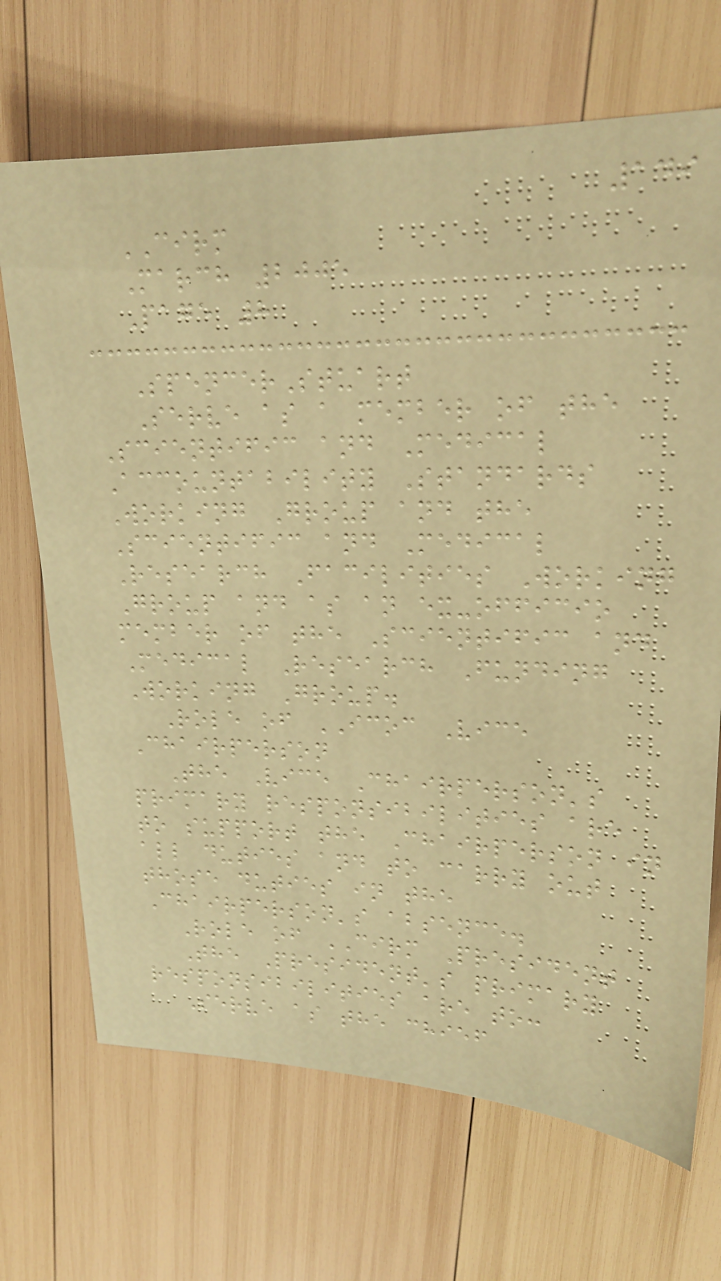149
CIRM
March 2005
Page 8
SpencerStuart
Serve as a member of the
Scientific and Medical
Accountability Standards
Working Group and the
Scientific and Medical
Research Facilities Working
Group and as an ex-officio
member of the Scientific and
Medical Research Funding
Working Group.
Role of ICOC Vice
Chairperson
The Vice Chairperson's
primary responsibilities are
to support the Chairperson in
all duties and to carry out
those duties in the
Chairperson's absence.
Role of CIRM President
The President's primary
responsibilities are to:
Serve as the chief
